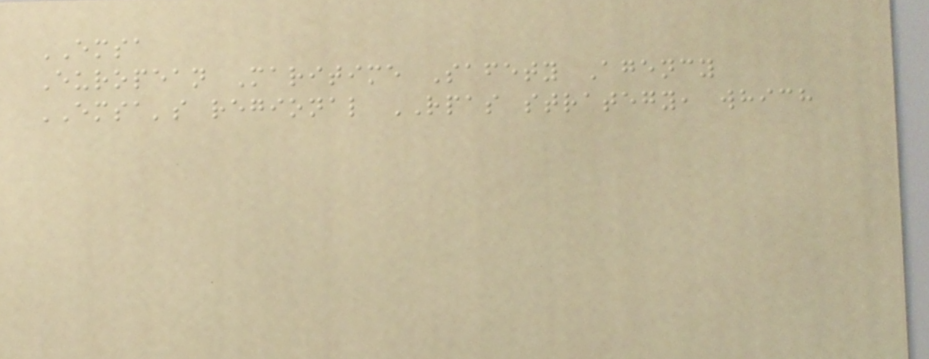EMSA
European Maritime Safety Agency
EMSA's regional RPAS strategy, which
